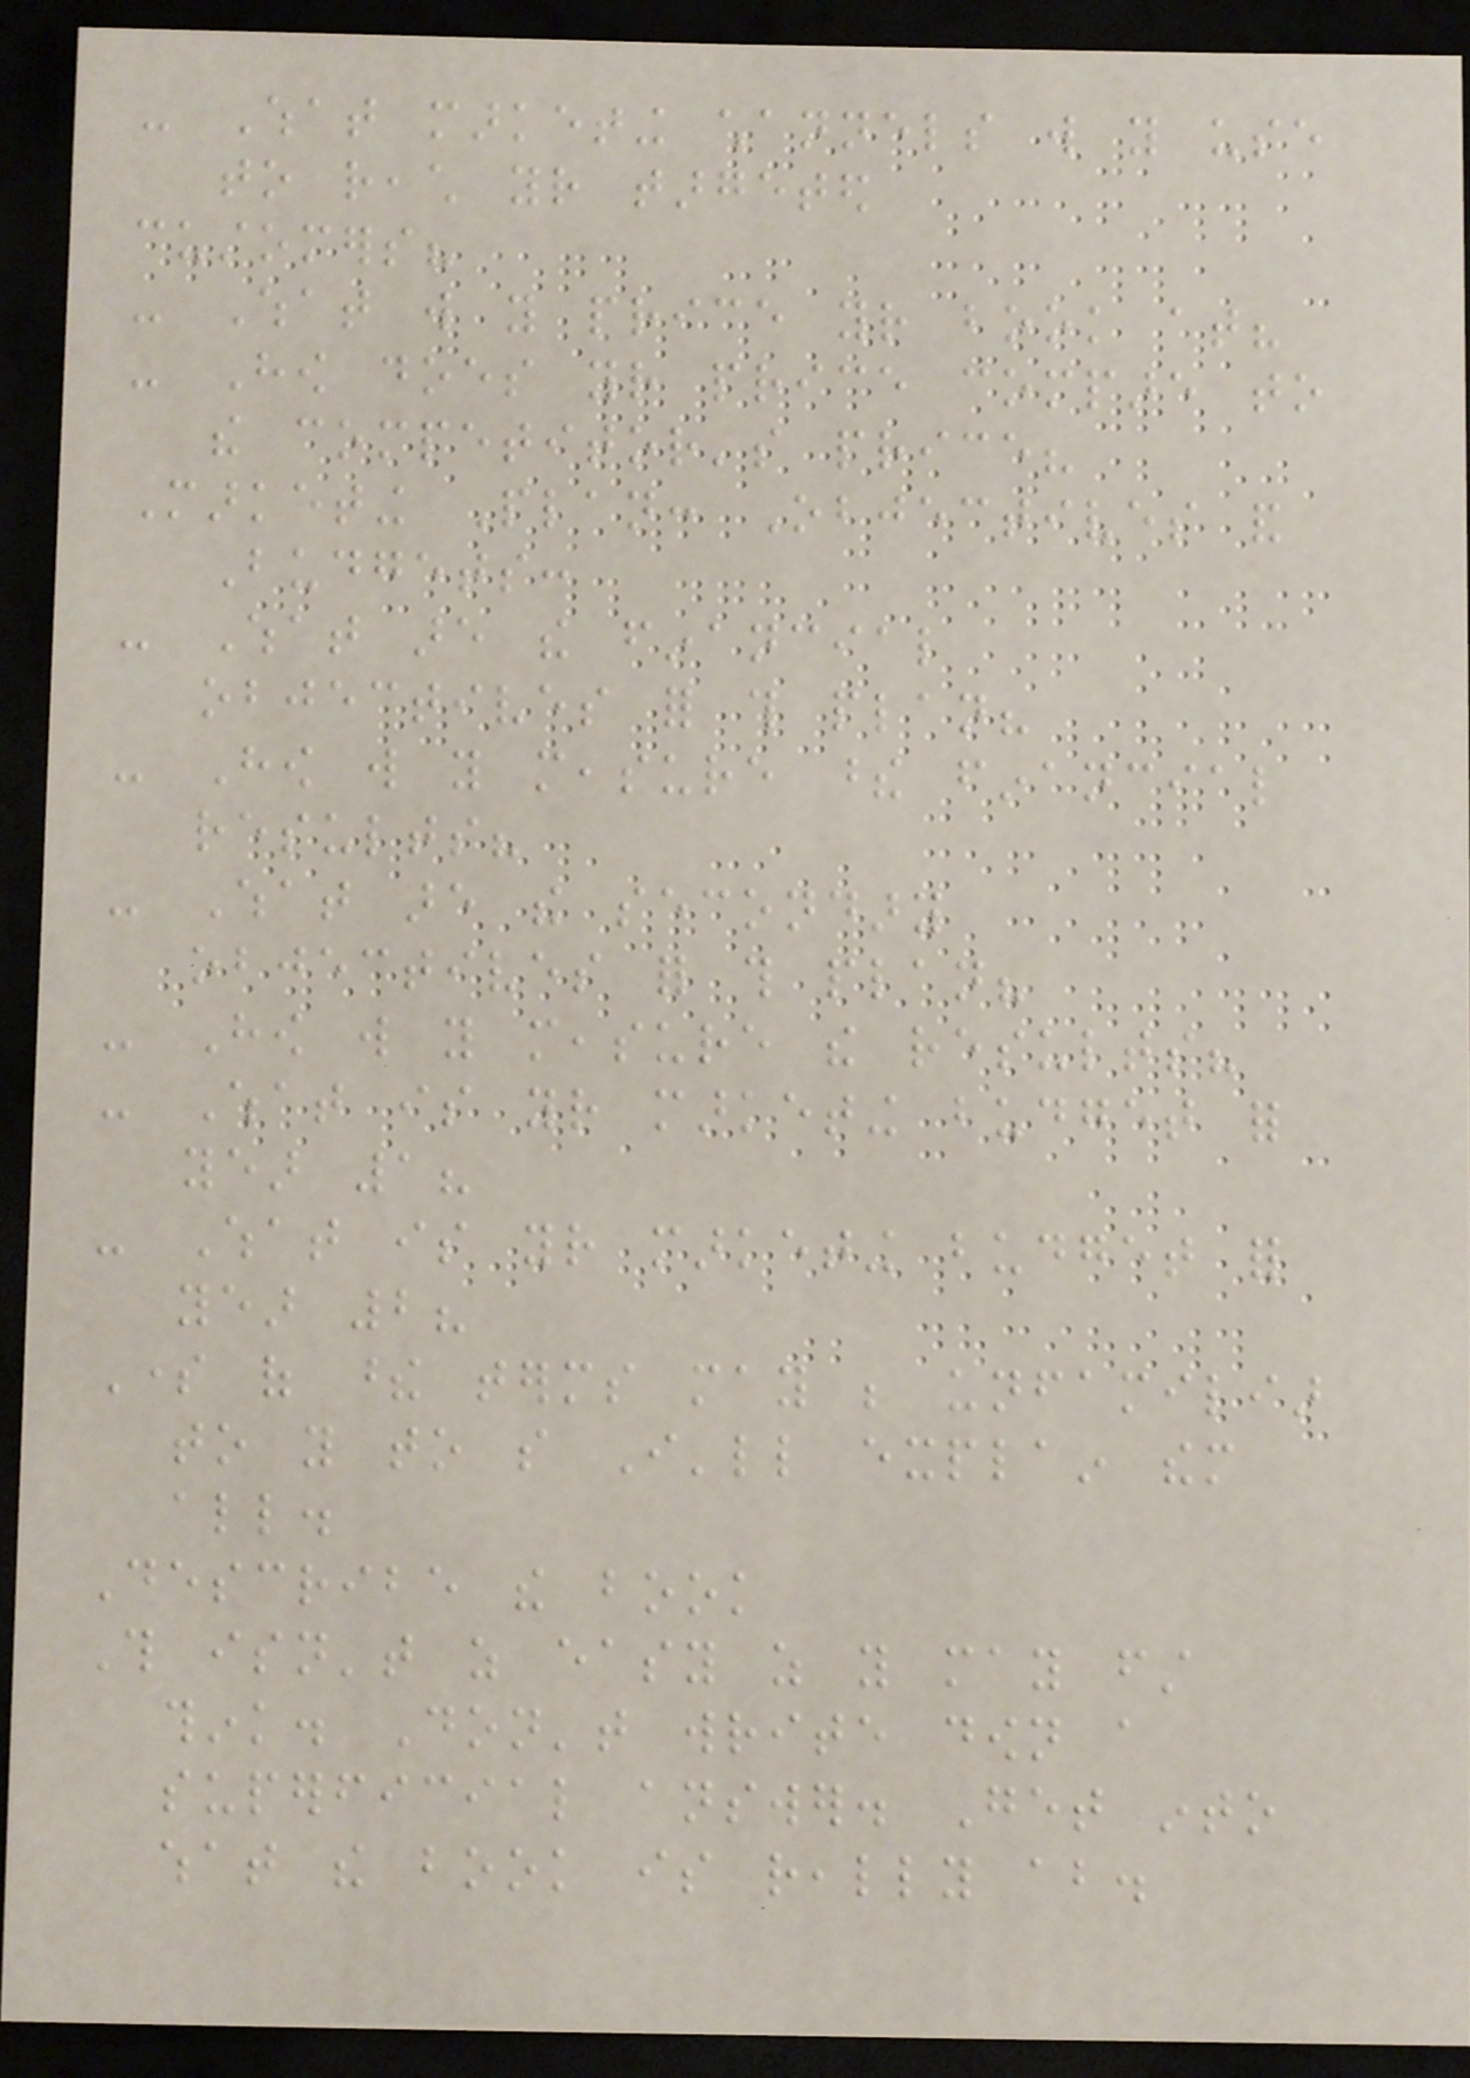- What marketing channels will you use
to reach your targeted
customers?
- What will you price your book at?
- How does your price compare to
the competitor's price?
Marketing Plan: Objectives and
Budgets:
- What are the financial
objectives for this plan?
- How will you measure these financial
results?
- What are the secondary
objectives for this plan?
- How will you measure the results?
- What is your marketing budget for
year 1?
- What is your marketing budget for
year 2?
Some of these terms may be unfamiliar
to you to so I'll explain them
all.
Describe the book
This isn't as easy as you may first
think. Don't write down a
superficial answer. Get into
what the book is really about.
